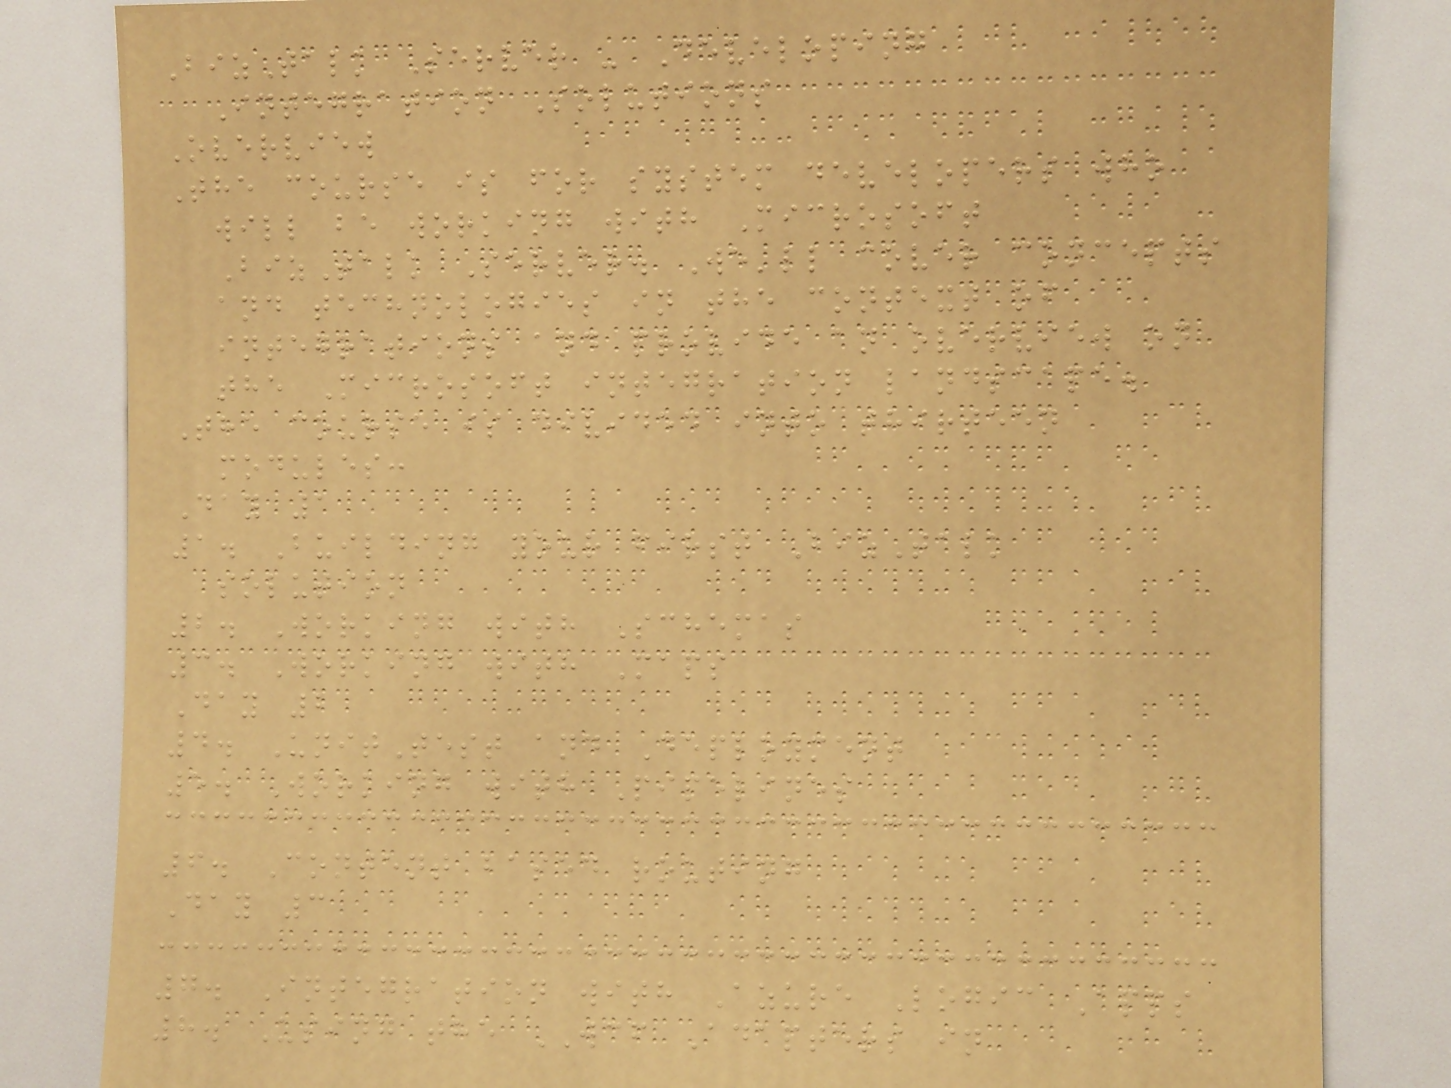BizTalk Server - Developing
Integration Solutions
Overview
The course is for system developers who
will be working with Microsoft
BizTalk Server. We'll cover concepts
and technologies in the context of
integrations and provide an overview on
the Microsoft integration landscape.
The course is divided into thirteen
modules:
Day 1
1. Building your first BizTalk
solution
2. Working with Schemas
3. Working with Maps
Day 2
4. UnitTest and Deployment
5. Working with Pipelines
6. Content based routing
Day 3
7. Integration with Azure Logic Apps
8. Using the WCF Adapters in
